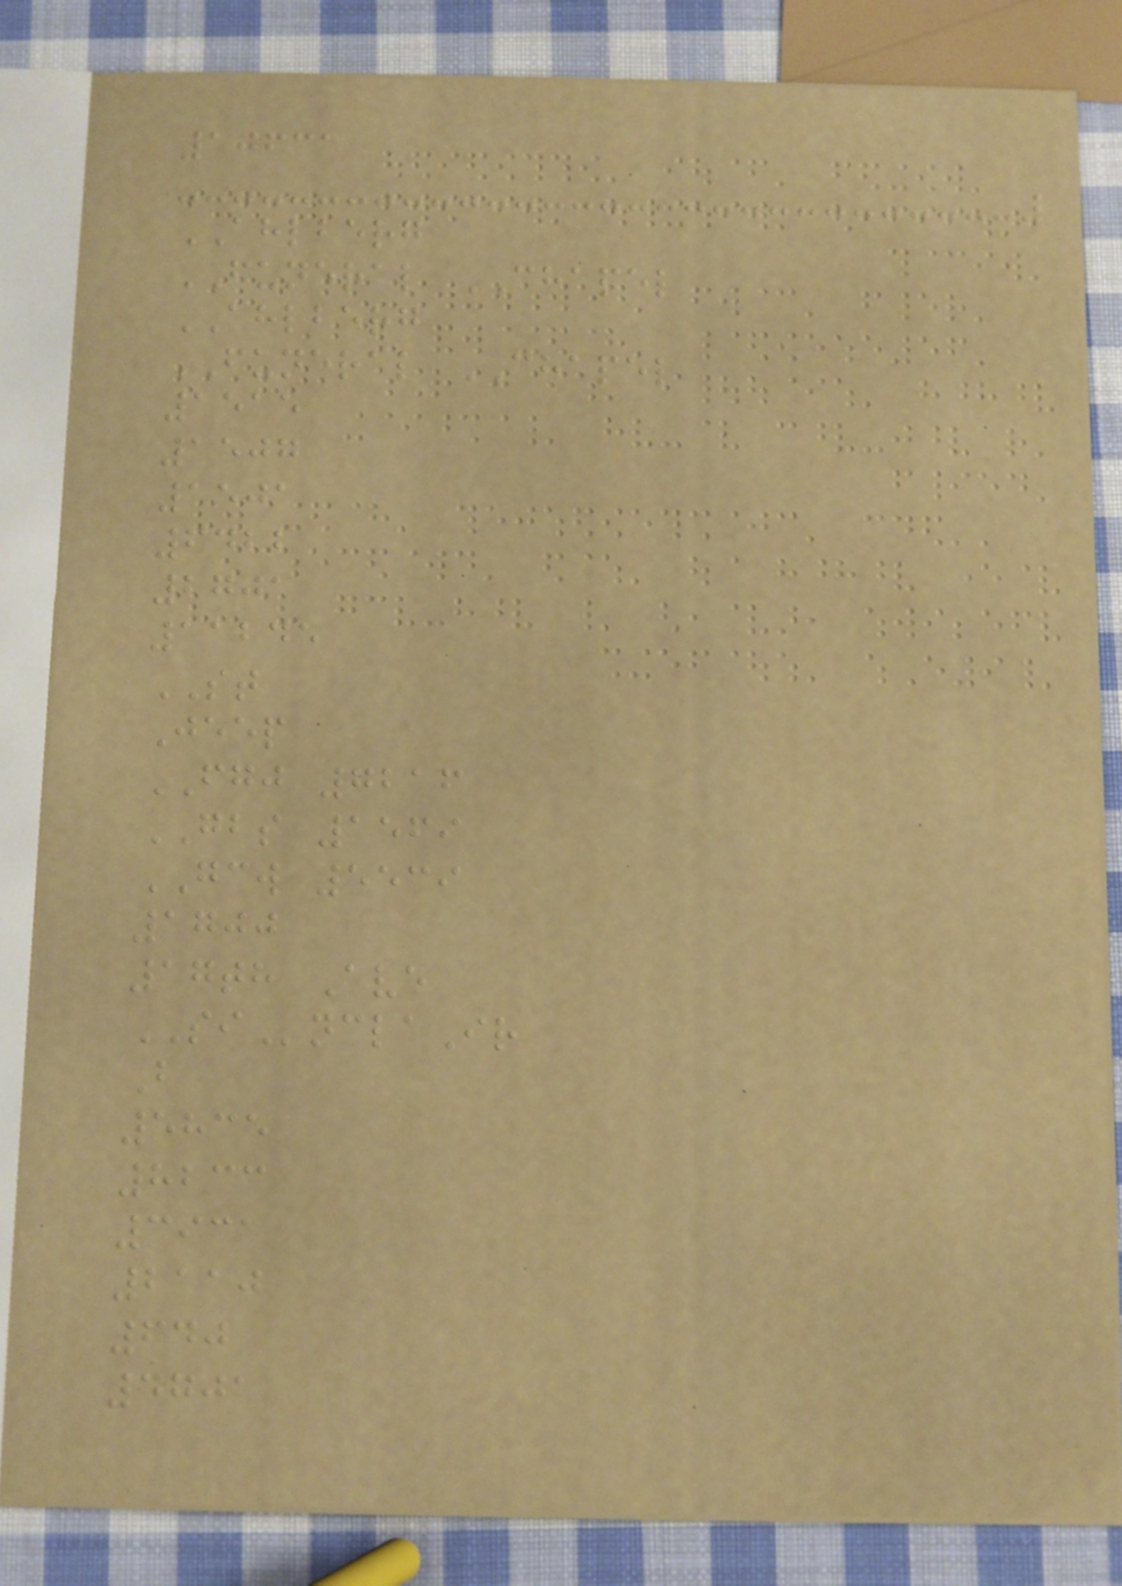10631
AHLBERG
FUNERAL CHAPEL
AHLBERG
FUNERAL CHAPEL
1515
1507
1501
6422
2701
11245
ST
Jeep
FGJ 7216
GBS 1569
GCW 5539
1700
17th Ave
SInclaIr
B
5835
8233
3931
2110
640
4701
